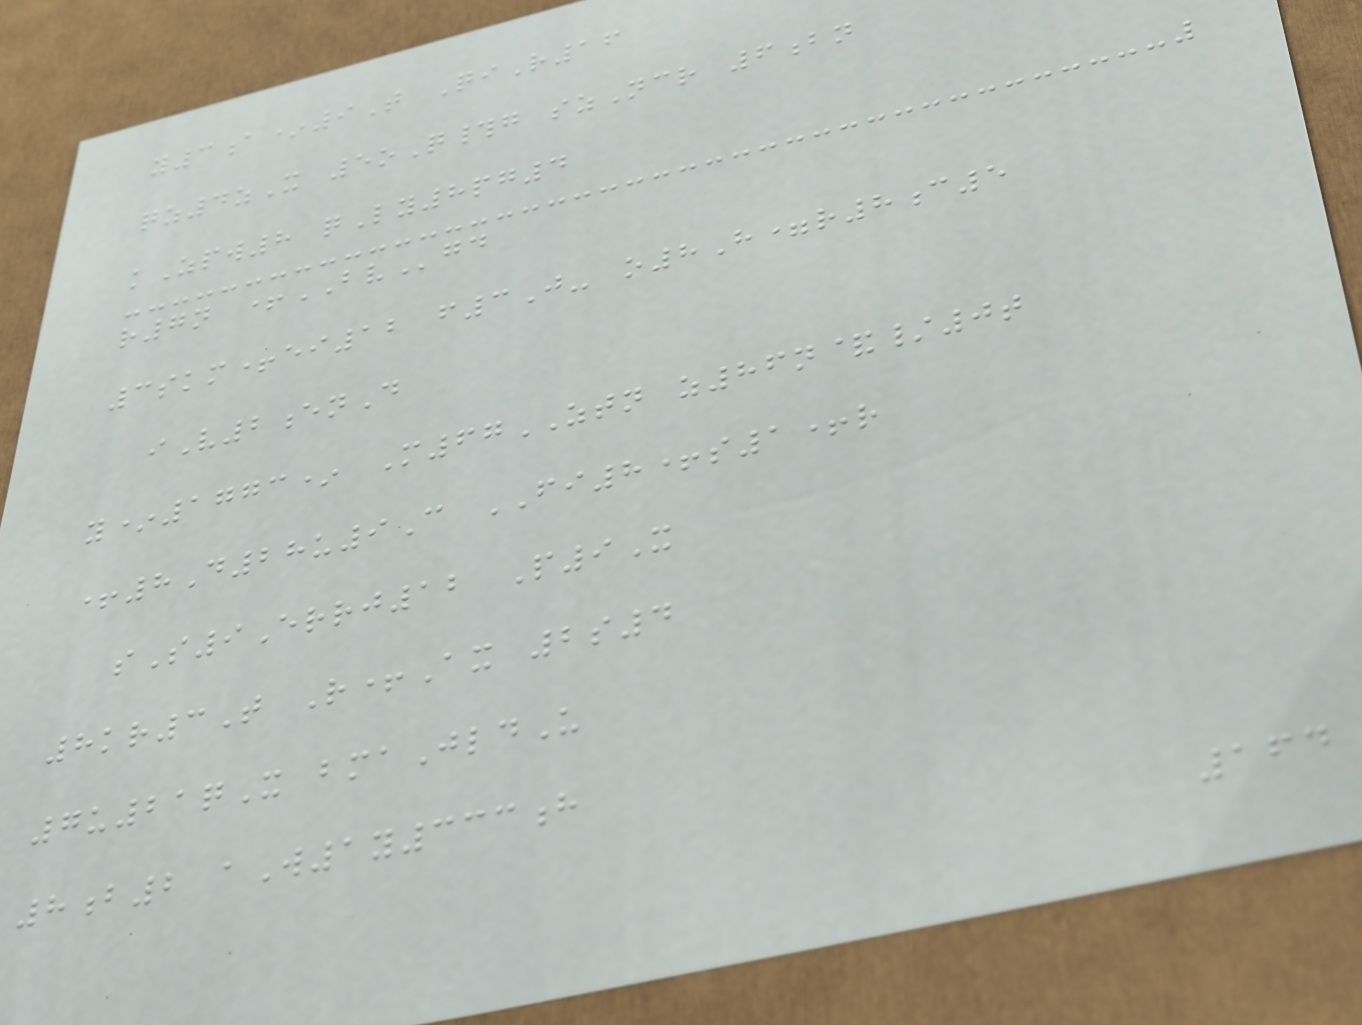y3a*9T QiR16
qz4zX 5oQ#g szNcr 6bn
kZpw8 qLy8pg4
r7n +BVgd
3skm+ei12 f3J- o8H=r8c5
iV2enD
y*1773* M67ZTN z86n&/0t
+8D28u9C FI8+s1+r
sS9Errj12 P9X
8kr3T R+Ax 2s4
7u21qX bmaJldU
8b2 aW1y333h
164
